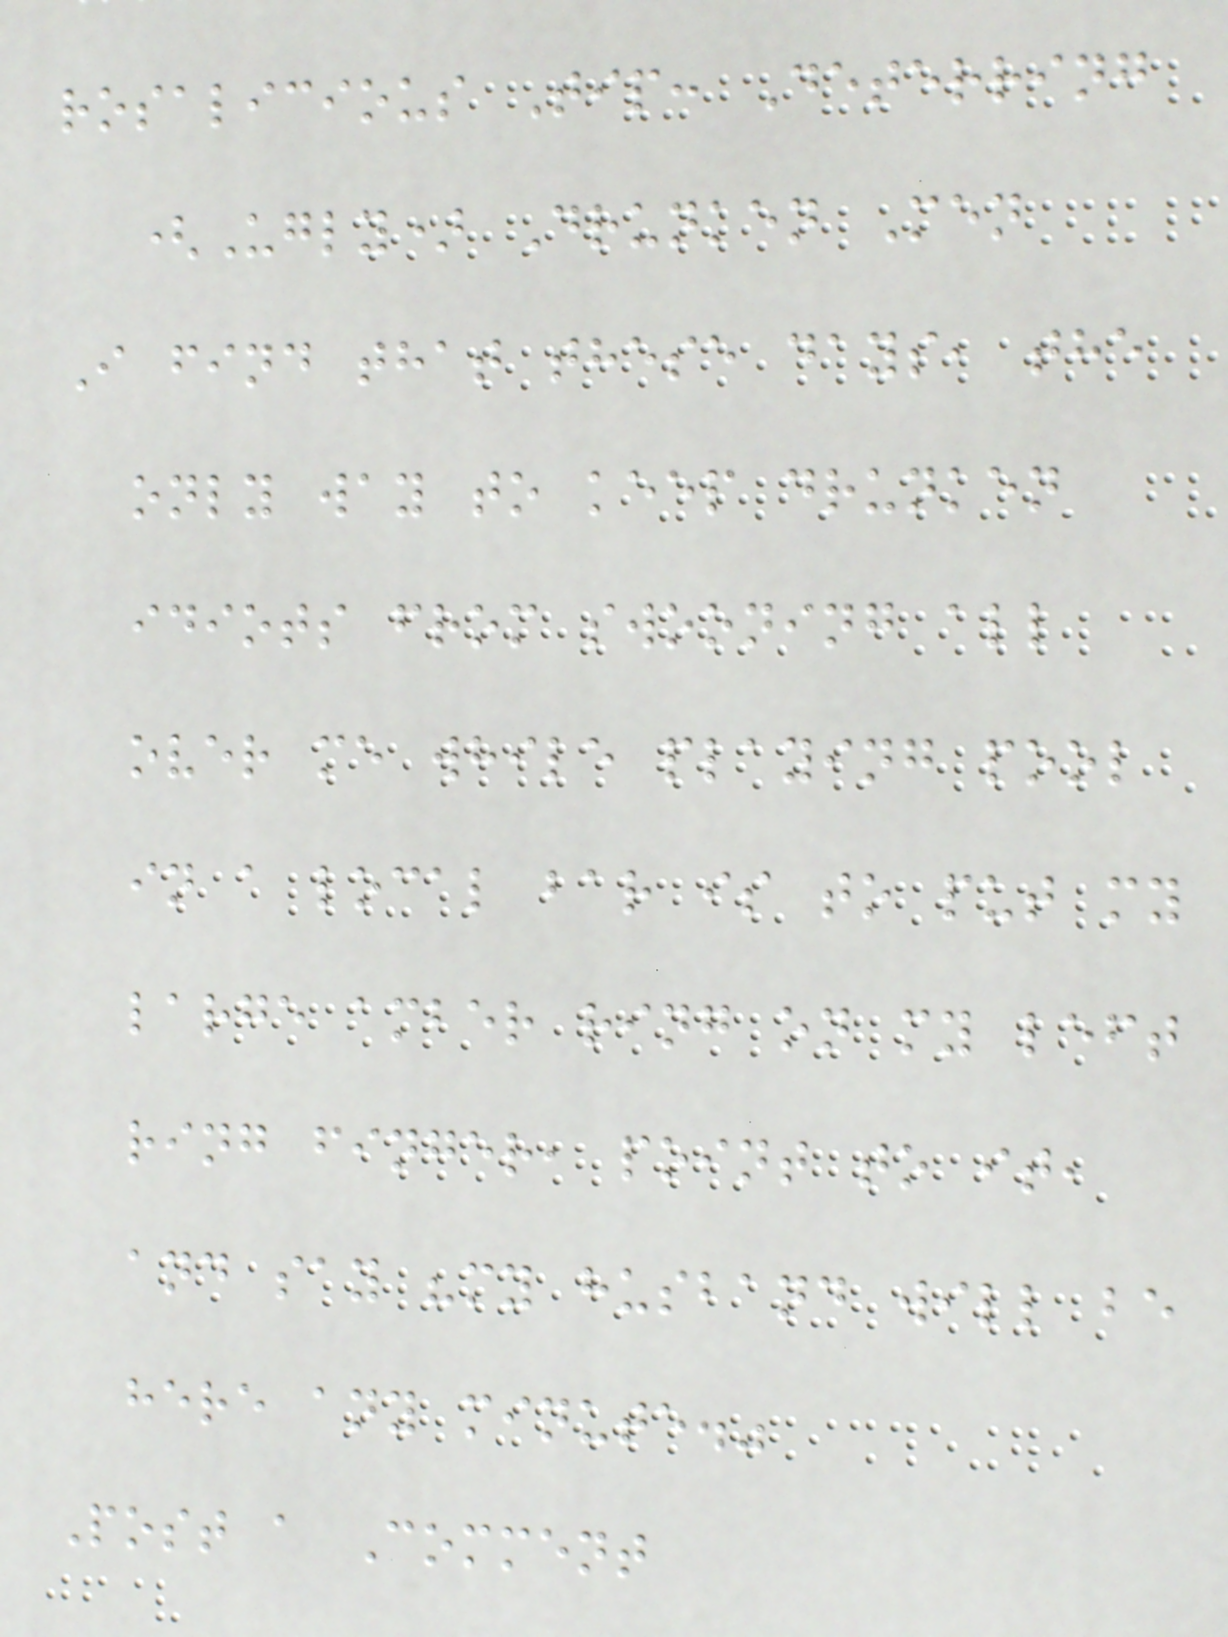rosalicious Tip: Deterring
(Ugly) Drunken Men
I find that these days, the
only way to keep drunken
idiots from swooning all
over me while playing pool
in a local bar is to put my
large amber ring on my left
ring finger, point to it,
and say "my husband will be
here any minute."
Post a Comment
